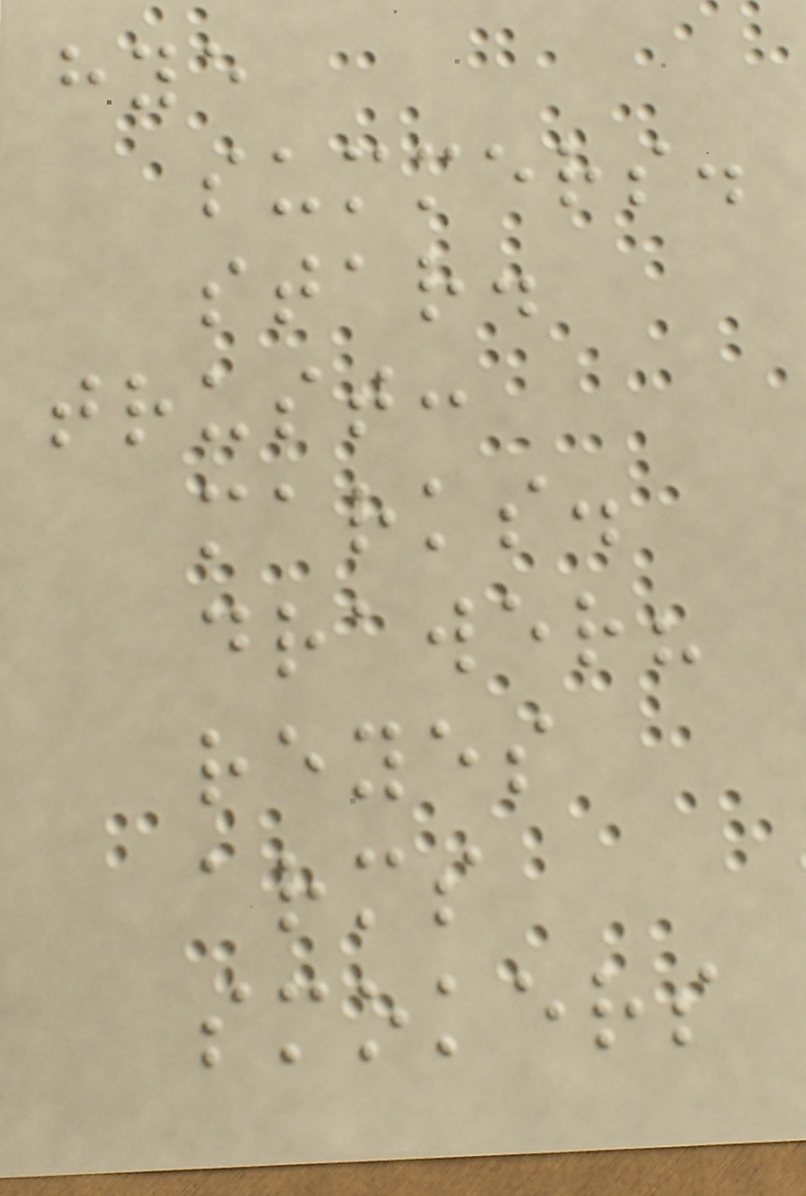hye
summers.
star.
trust:
marks.
drawer?
reyes
arms
smokers
